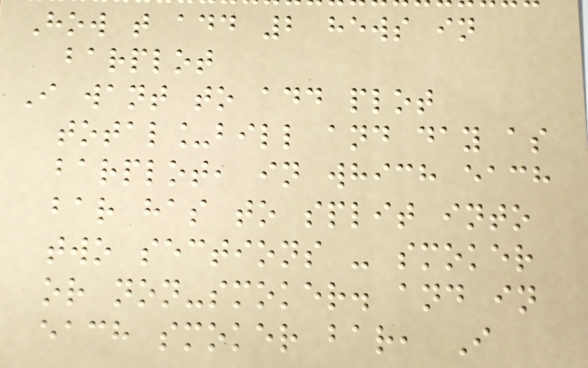How t add 2 hews in
barplot
I want to add plot
total_bill and day as
barplot, in which each
bar has to split into
two sections - smoker
or non-smoker. and in
each smoker bar, I
